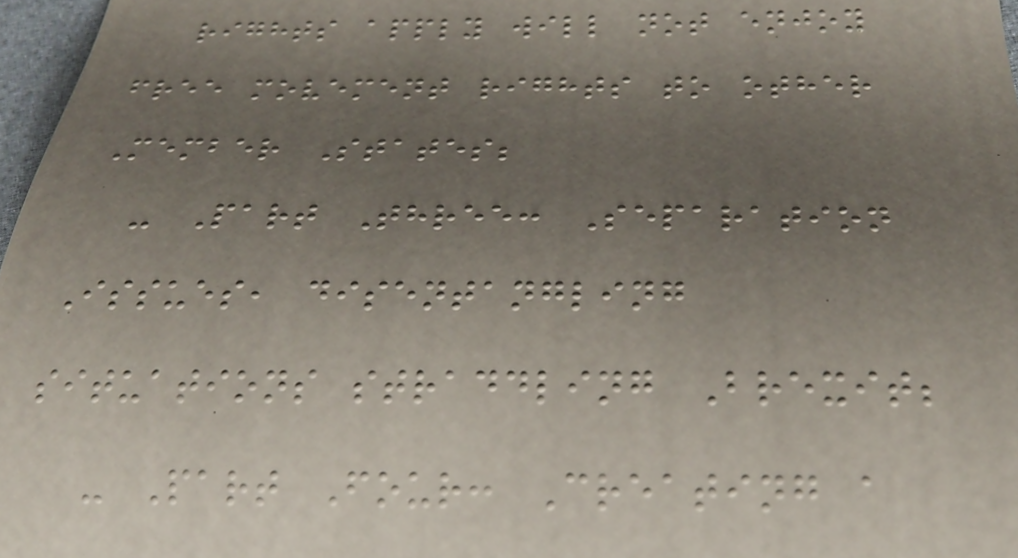rights apply will not enjoy
free movement rights to other
Member States;
- Part Three: Separation
Issues, disentangling
situations straddling Brexit;
- Part Four: Creating a
